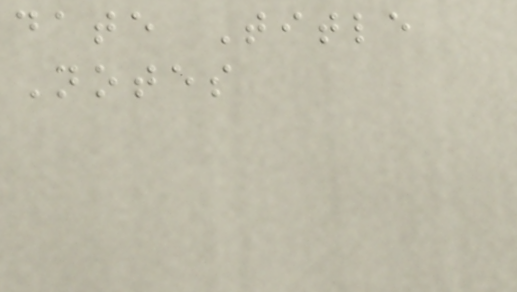date Title
Notes
